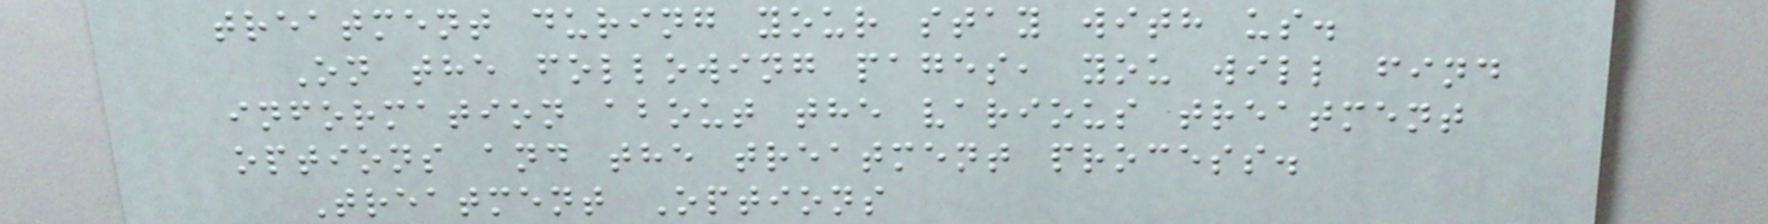treatment during your stay with us.
On the following pages, you will find
information about the various treatment
options and the treatment process.
Treatment Options
